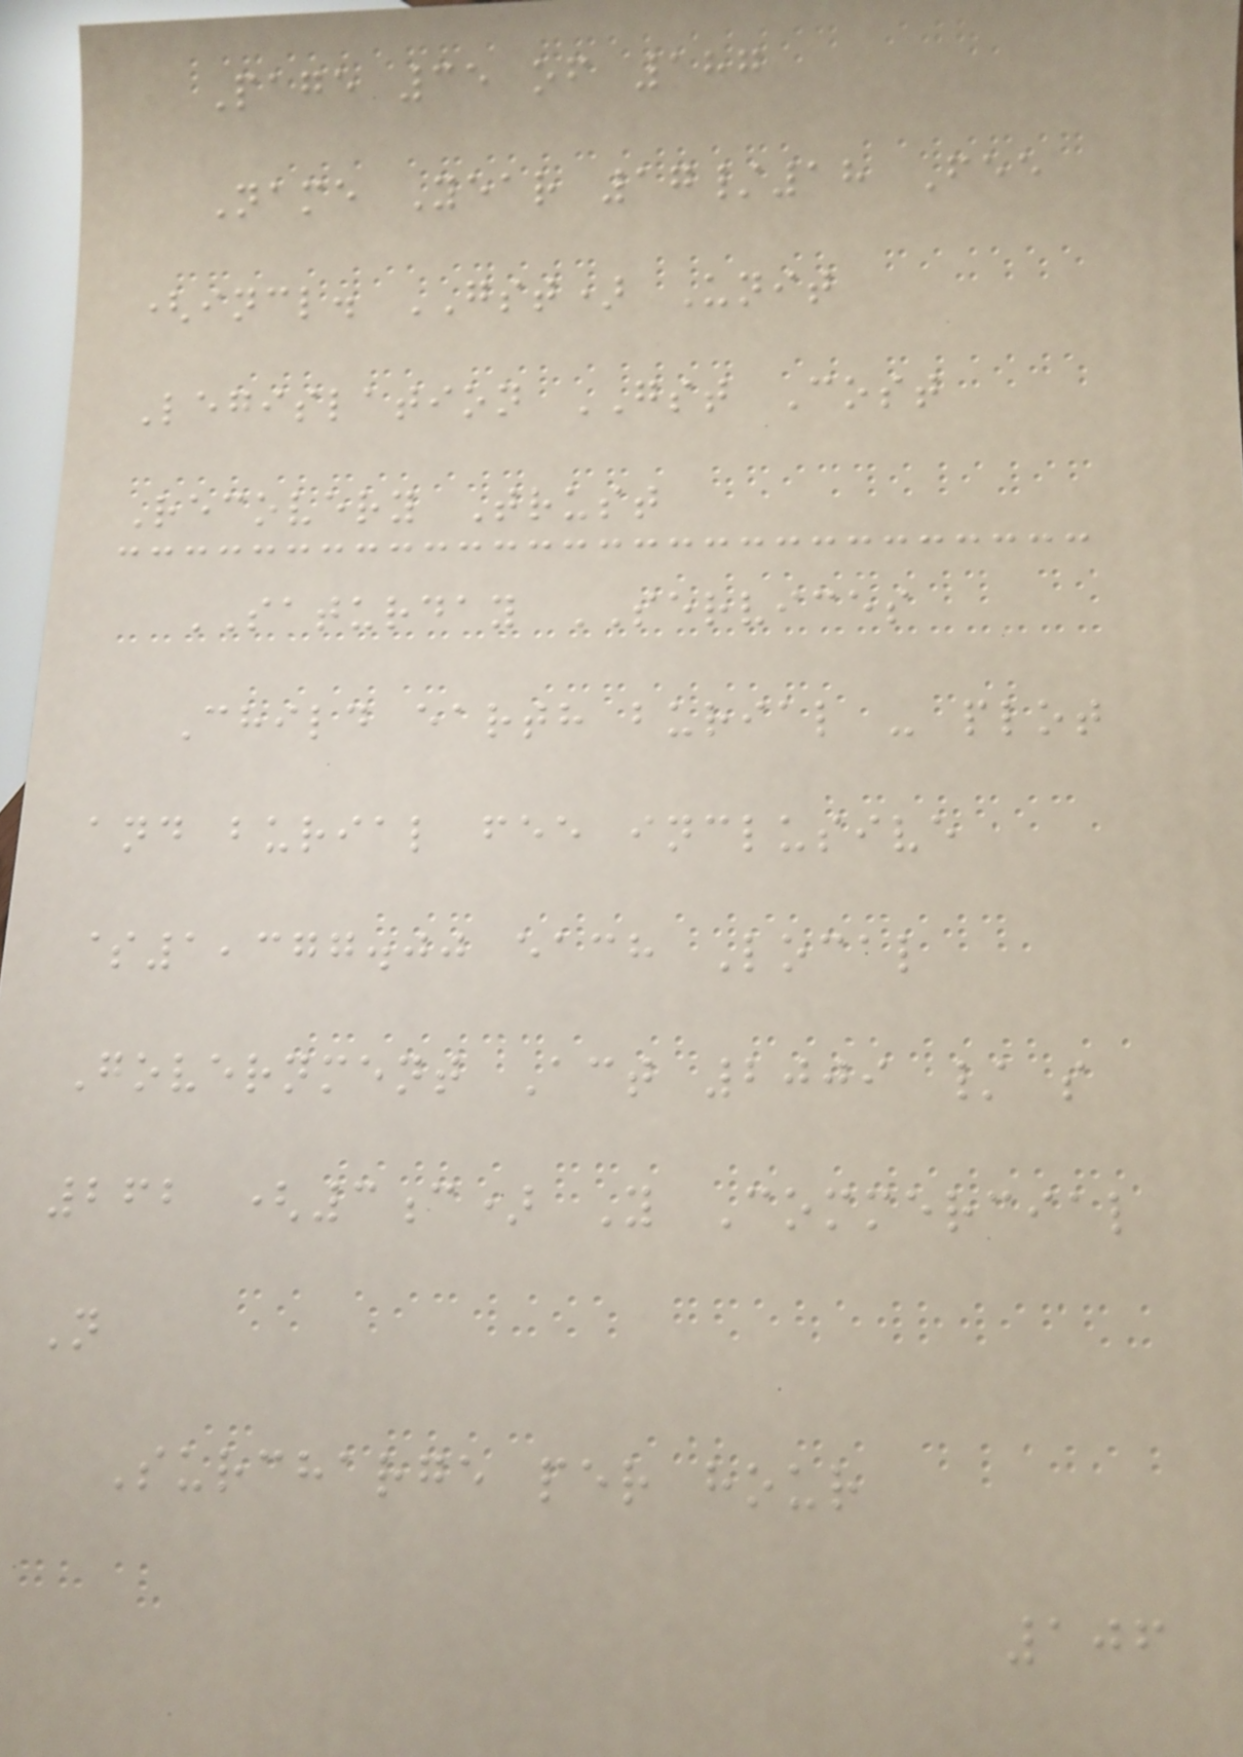Page 35 of 187
Name Year 17/18 Fee
(incl. GST) Unit
Legislation GST Cost
Recovery Trust
SATURDAY SERVICES
Child earth burial - plot
and burial fee inclusive
$1,377.00 each Local
Government Act 2009 / s
262 (3c) Y Commercial
N
Surcharge per hour
106
